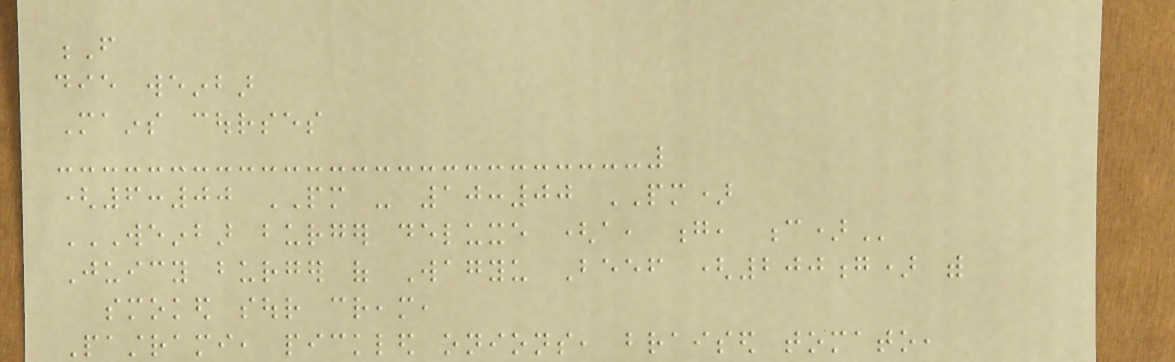F
die weinbar
Mains courses
(6:00 PM - 10:00 PM)
WEINBAR BURGER DELUXE (A, G, C)
Juicy burger of Wagyu Beef (200g) with
smoked sour cream,
Pastrami, pickled onions, braised tomato,
